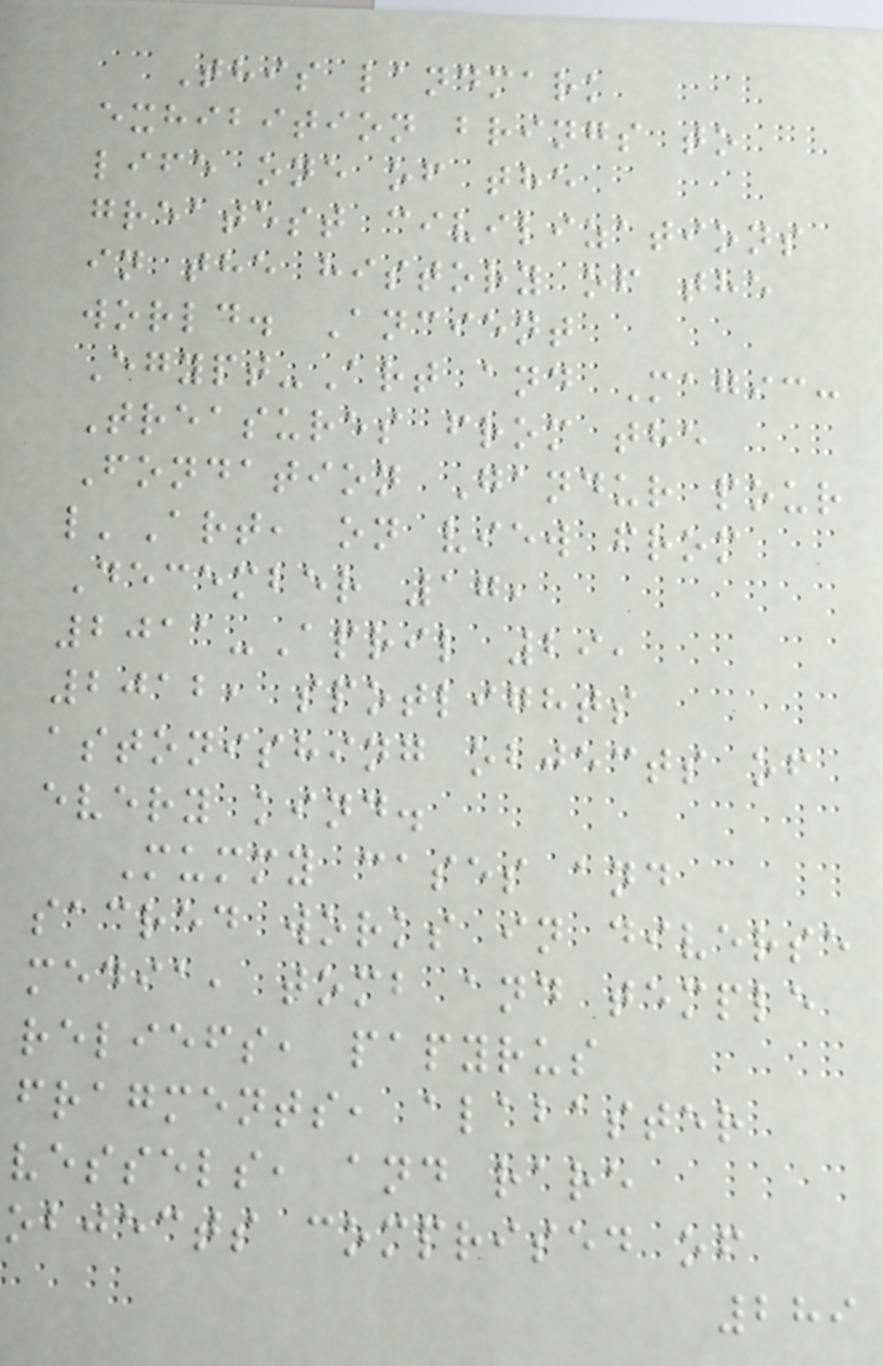This landmark
exhibition brings to
life one of the
greatest civilizations
in the history of the
world. Ancient
Egypt-Art and Magic:
Treasures from the
Fondation Gandur pour
l'Art, on view from
December 17,
2011-April 29,
2012, spotlights
astonishing objects of
every kind.
Mummy cases and
sacred works in diverse
media, tomb and temple
reliefs, papyrus
fragments, alabaster
vessels, and rare
objects comprised of
289
